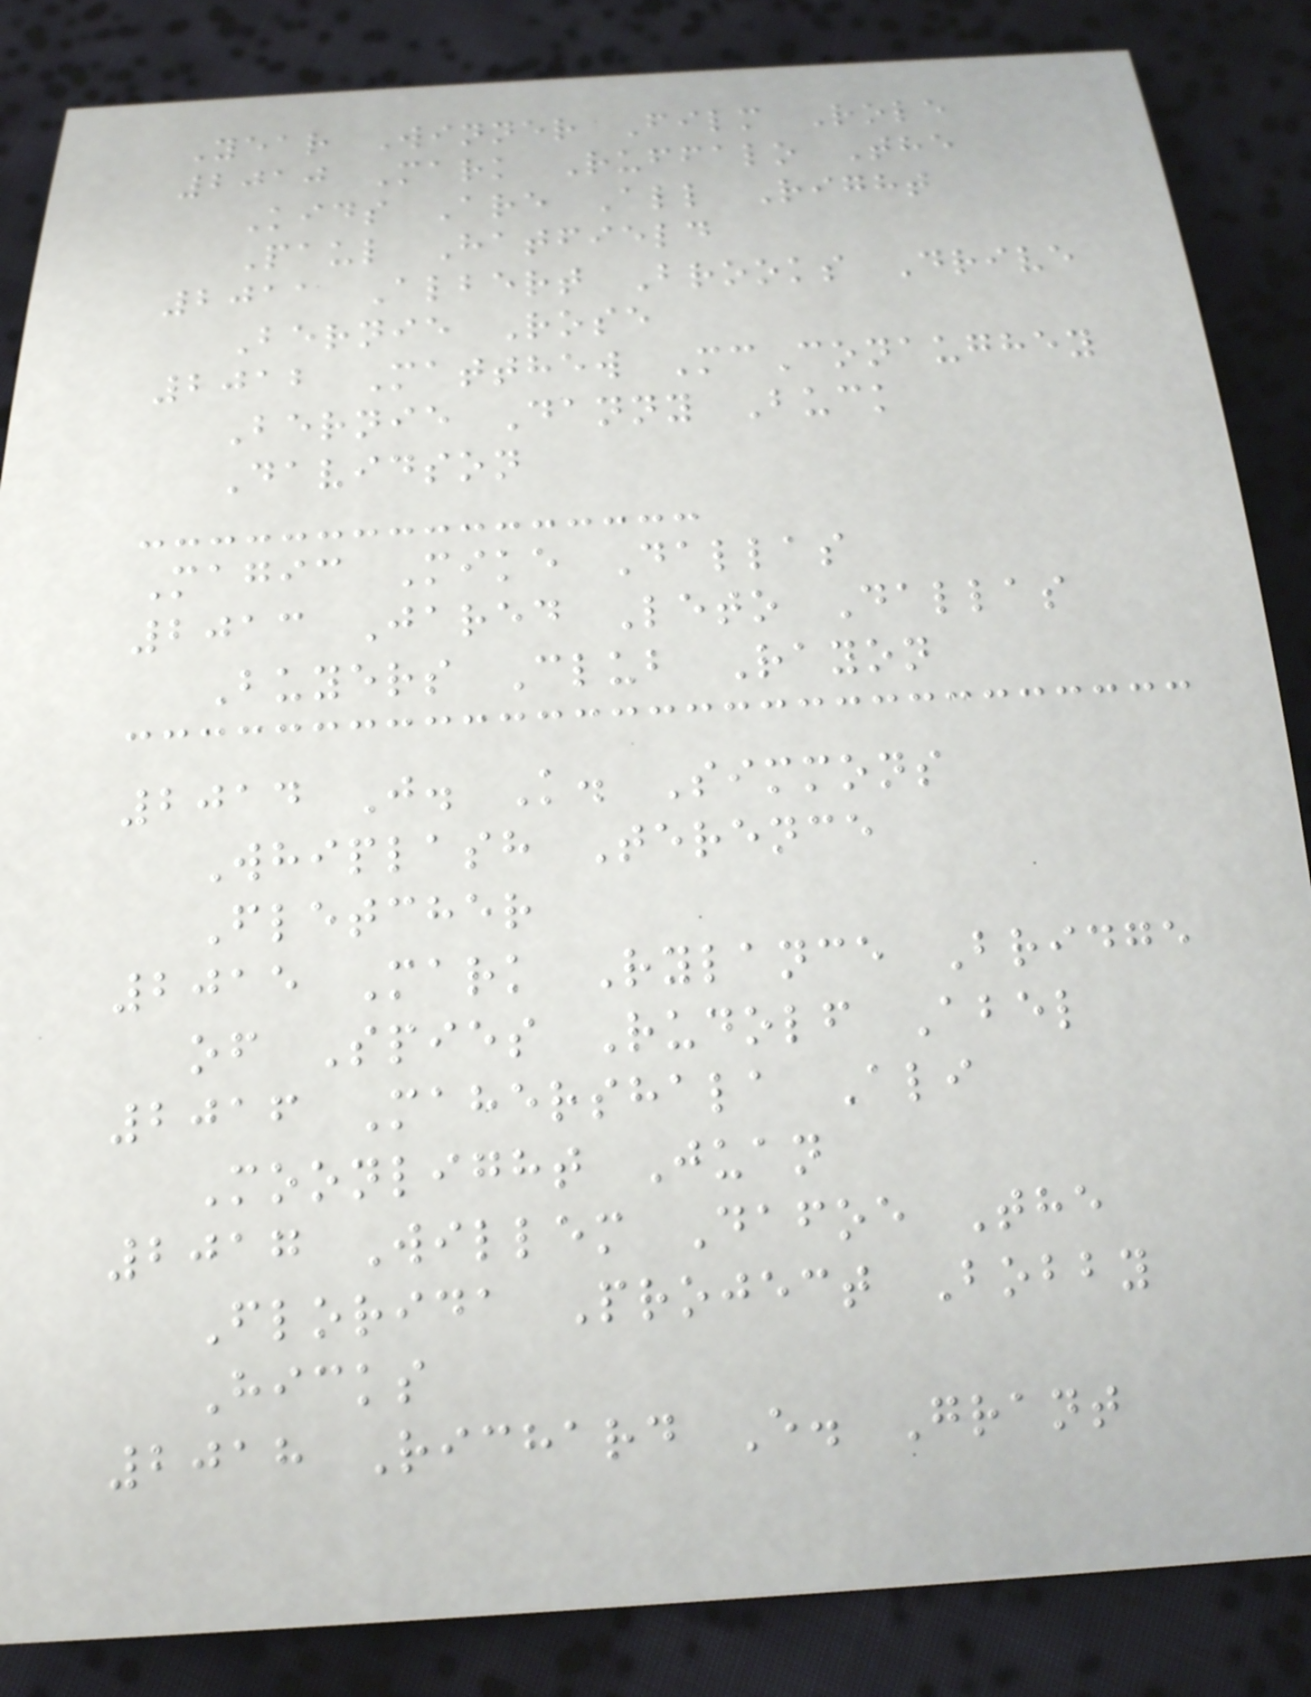Year Winner Film Role
2010 Mark Ruffalo The
Kids Are All Right
Paul Hatfield
2011 Albert Brooks Drive
Bernie Rose
2012 Matthew McConaughey
Bernie Danny Buck
Davidson
Magic Mike Dallas
2013 Jared Leto Dallas
Buyers Club Rayon
2014 J. K. Simmons
Whiplash Terence
Fletcher
2015 Mark Rylance Bridge
of Spies Rudolf Abel
2016 Mahershala Ali
Moonlight Juan
2017 Willem Dafoe The
Florida Project Bobby
Hicks
2018 Richard E. Grant
